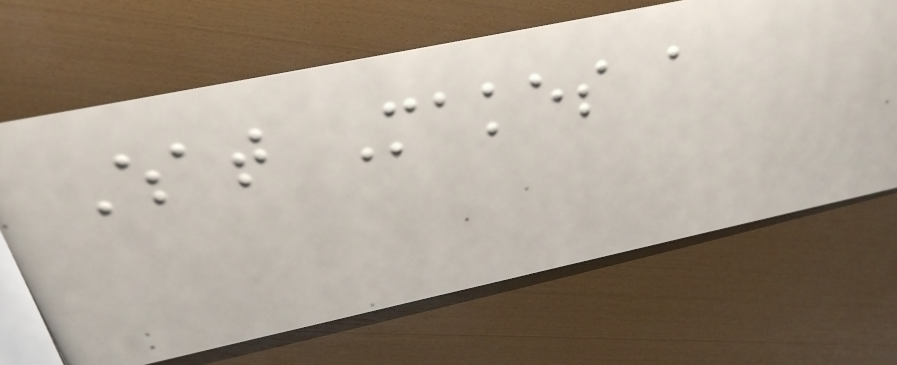What Makes a
